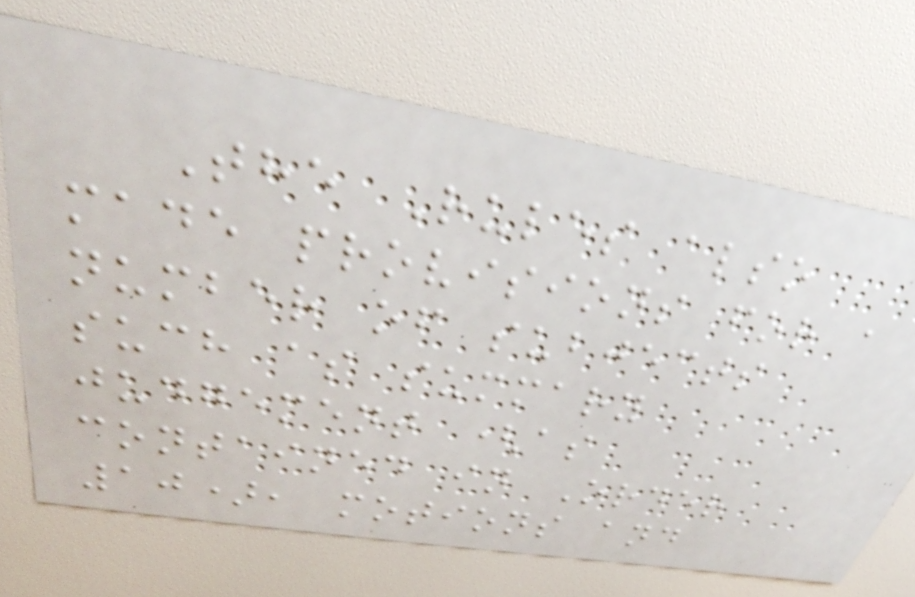The Rules also
made provisions for a
number of subjects
such as summary
judgement (as
contained in Order
10), motions and
